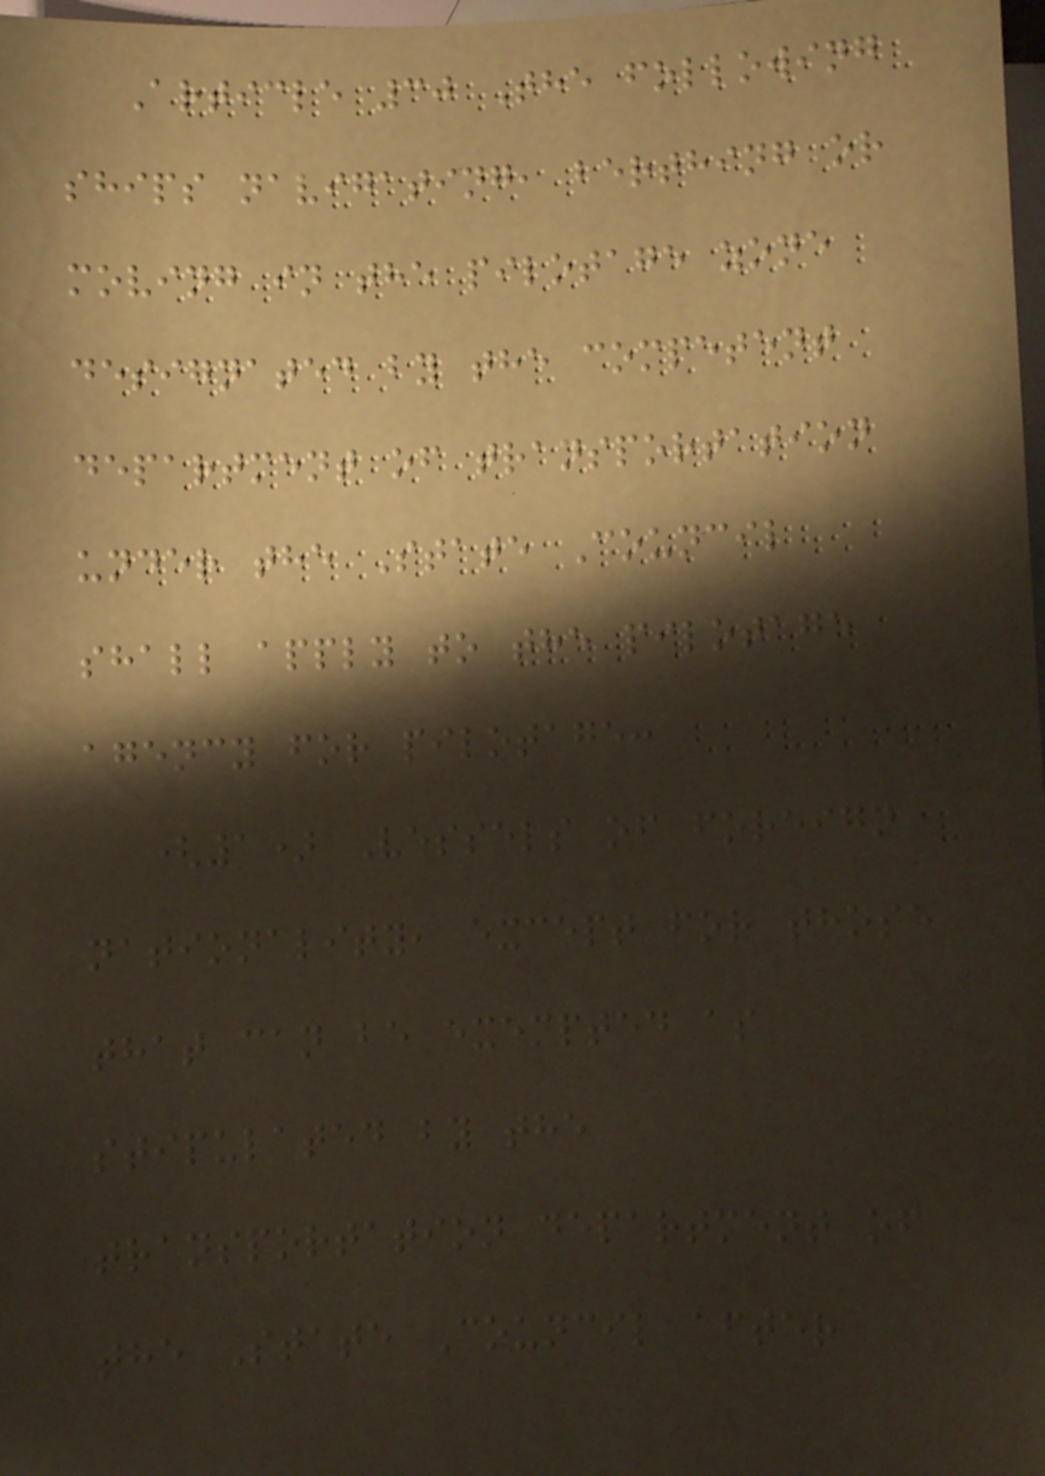Article 30 The following
ships navigating, berthing or
moving in the pilotage zone
designated by the competent
department of transportation
under the State Council
shall apply to the pilotage
agency for pilotage:
(1) Vessels of foreign
nationality, except for those
that can be exempted as
stipulated by the
transportation department of
the State Council after
